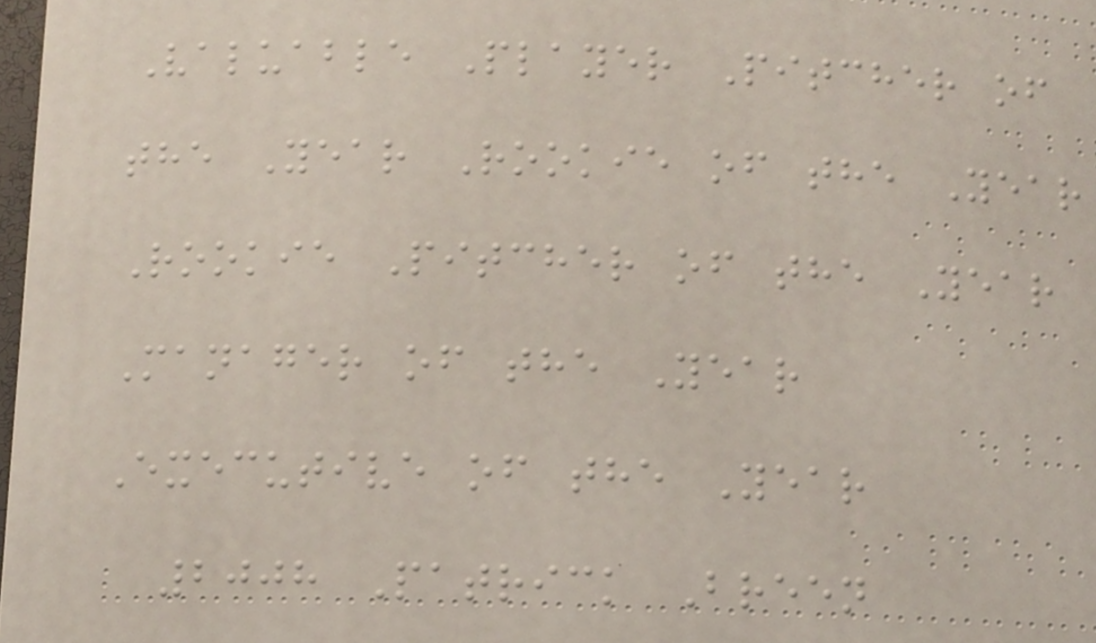Valuable Player Pitcher of
the Year Rookie of the Year
Rookie Pitcher of the Year
Manager of the Year
Executive of the Year
2008 Patrick Breen
